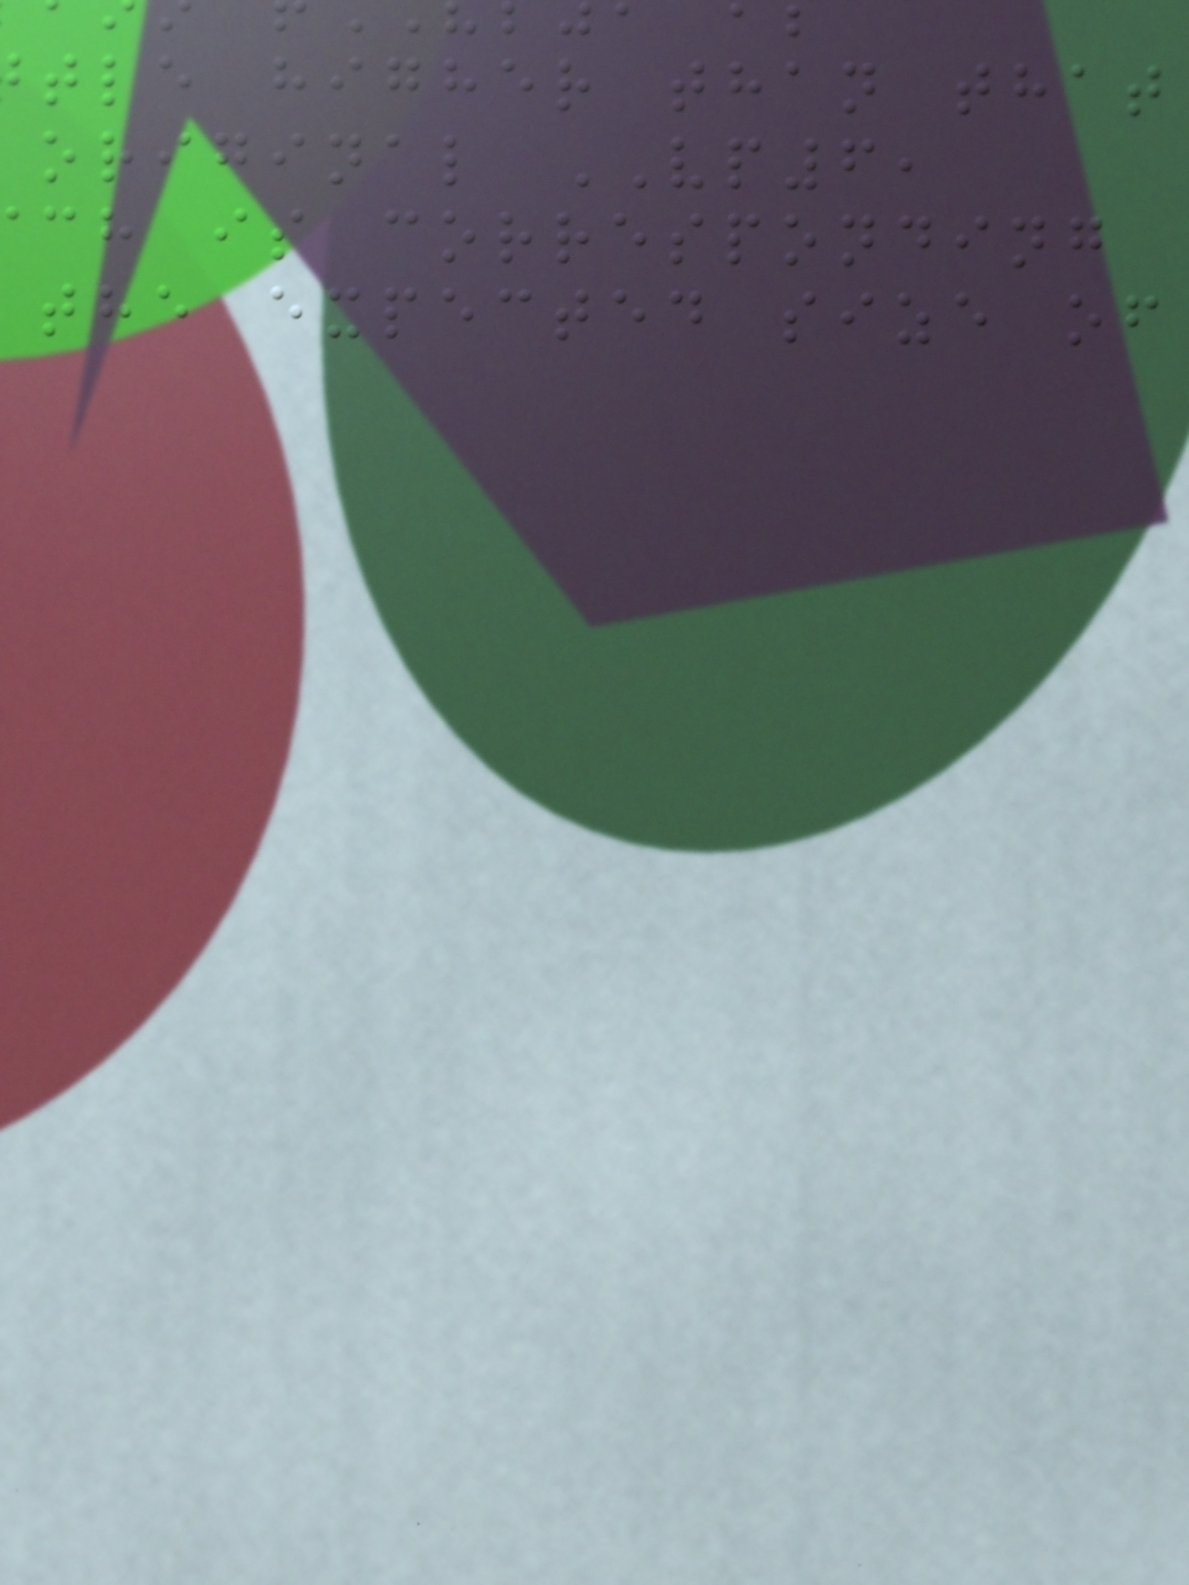tle higher than that
original VP6,
ch is corresponding
the expected size of
